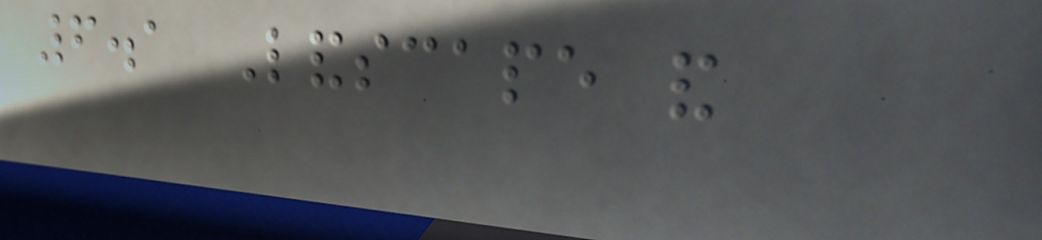6.1 Landscape and
